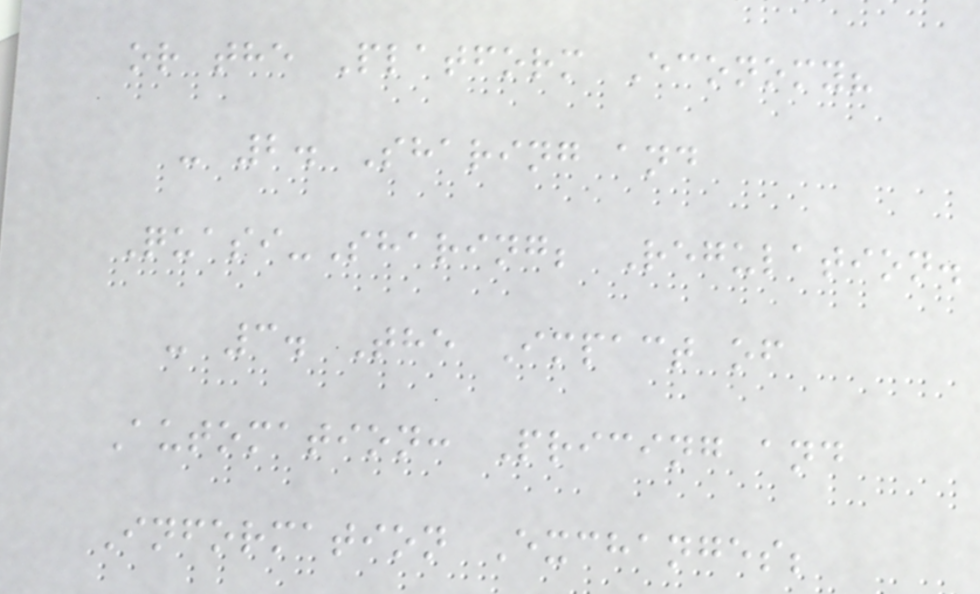or the Platform Economy?
- 2. Sharing and
Quasi-Sharing; Regulation.
- 3. The Impact of
Automation: Pricing and
Information Exchanges;
